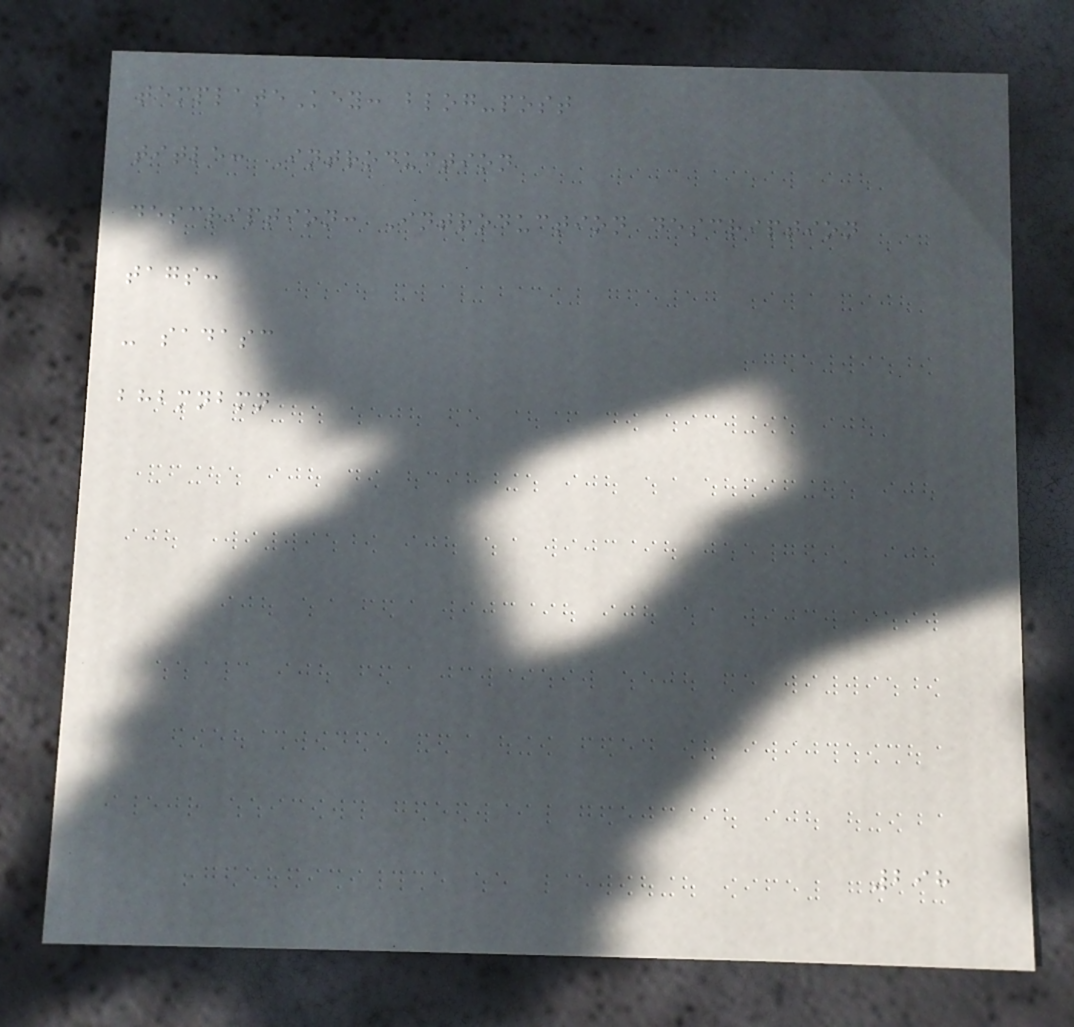templateKey: blog-post
title: Introduction
description: Introduction description
tags:
- sadasc
bhbmnbmn
298
